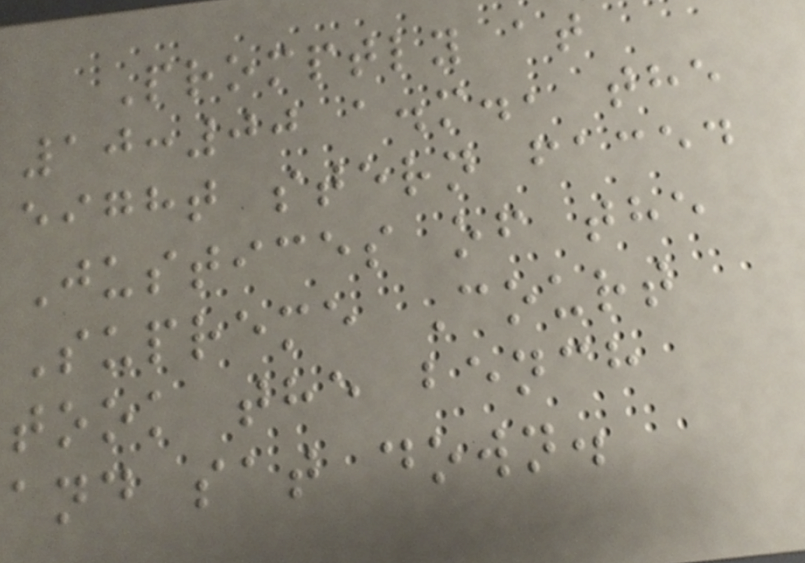Promptly at
10:00 a.m., the
eight stern faced
Justices of the
Supreme Court
took the bench
and sat down.
